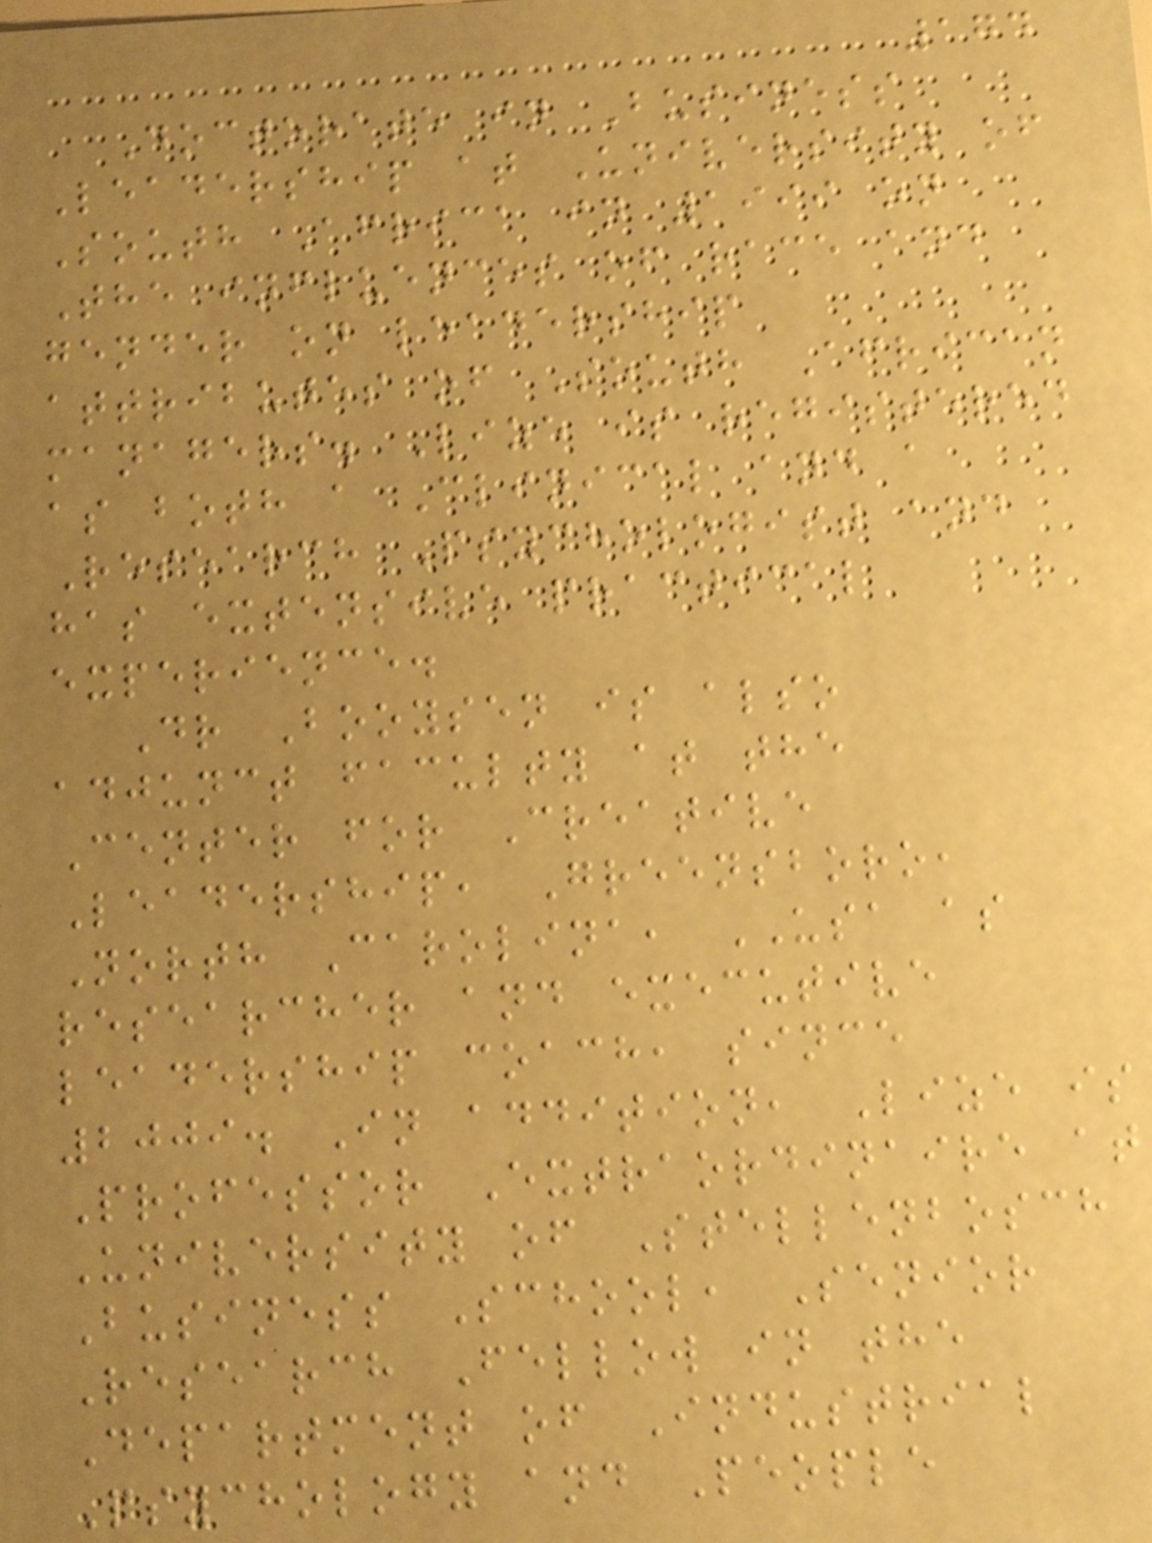174
Doctorate in Business
Leadership at University of
South Africa in 1999 on
The influences of race and
gender on leadership
attributes of South African
managers. Lize is registered
as both a Clinical and a
Research Psychologist and
has extensive practical
experience.
Dr Booysen is also
adjunct faculty at the
Center for Creative
Leadership, Greensboro,
North Carolina, USA as
researcher and executive
leadership coach, since
2009. In addition, Lize is
Professor Extraordinaire at
University of Stellenbosch
Business School, Senior
Research Fellow in the
Department of Industrial
Psychology and People
